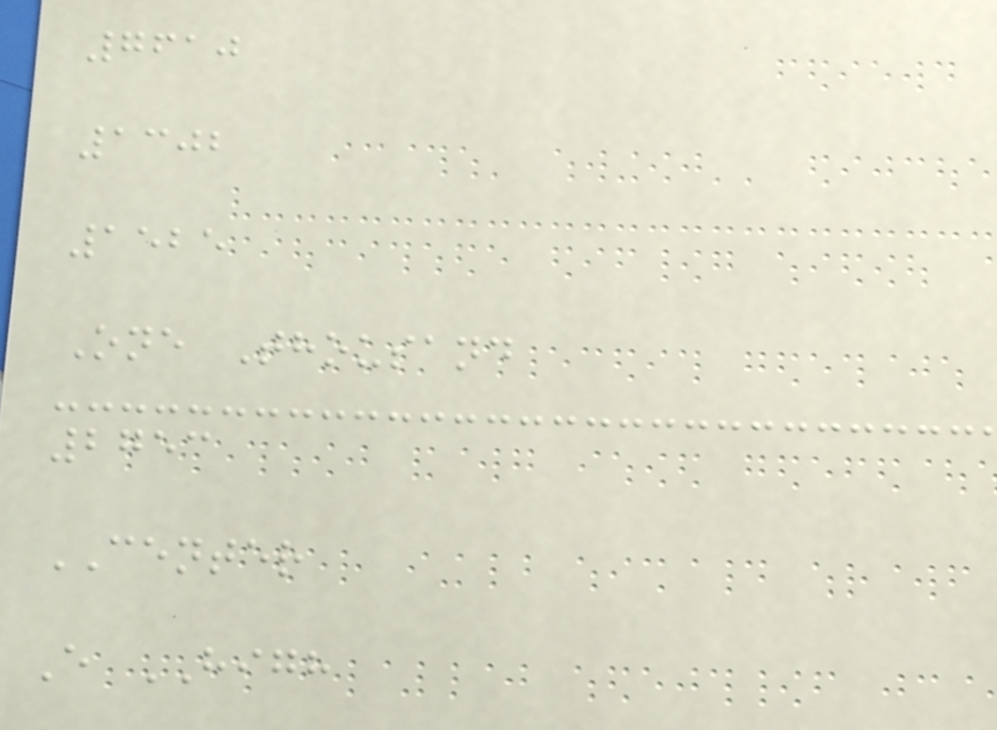7610
1302
1525
One Thousand
2753
CENTER
E HIGH
